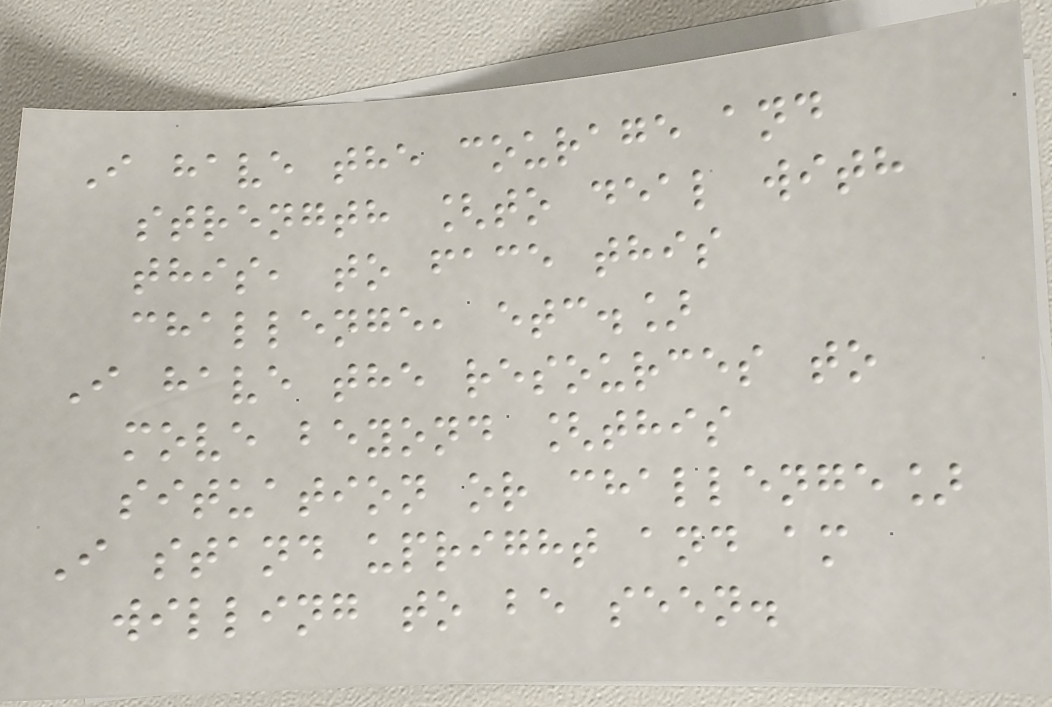I have the courage and
strength [to deal with
this, to face this
challenge, etc.]
I have the resources to
move beyond [this
situation or challenge]
I stand upright and am
willing to be seen.
